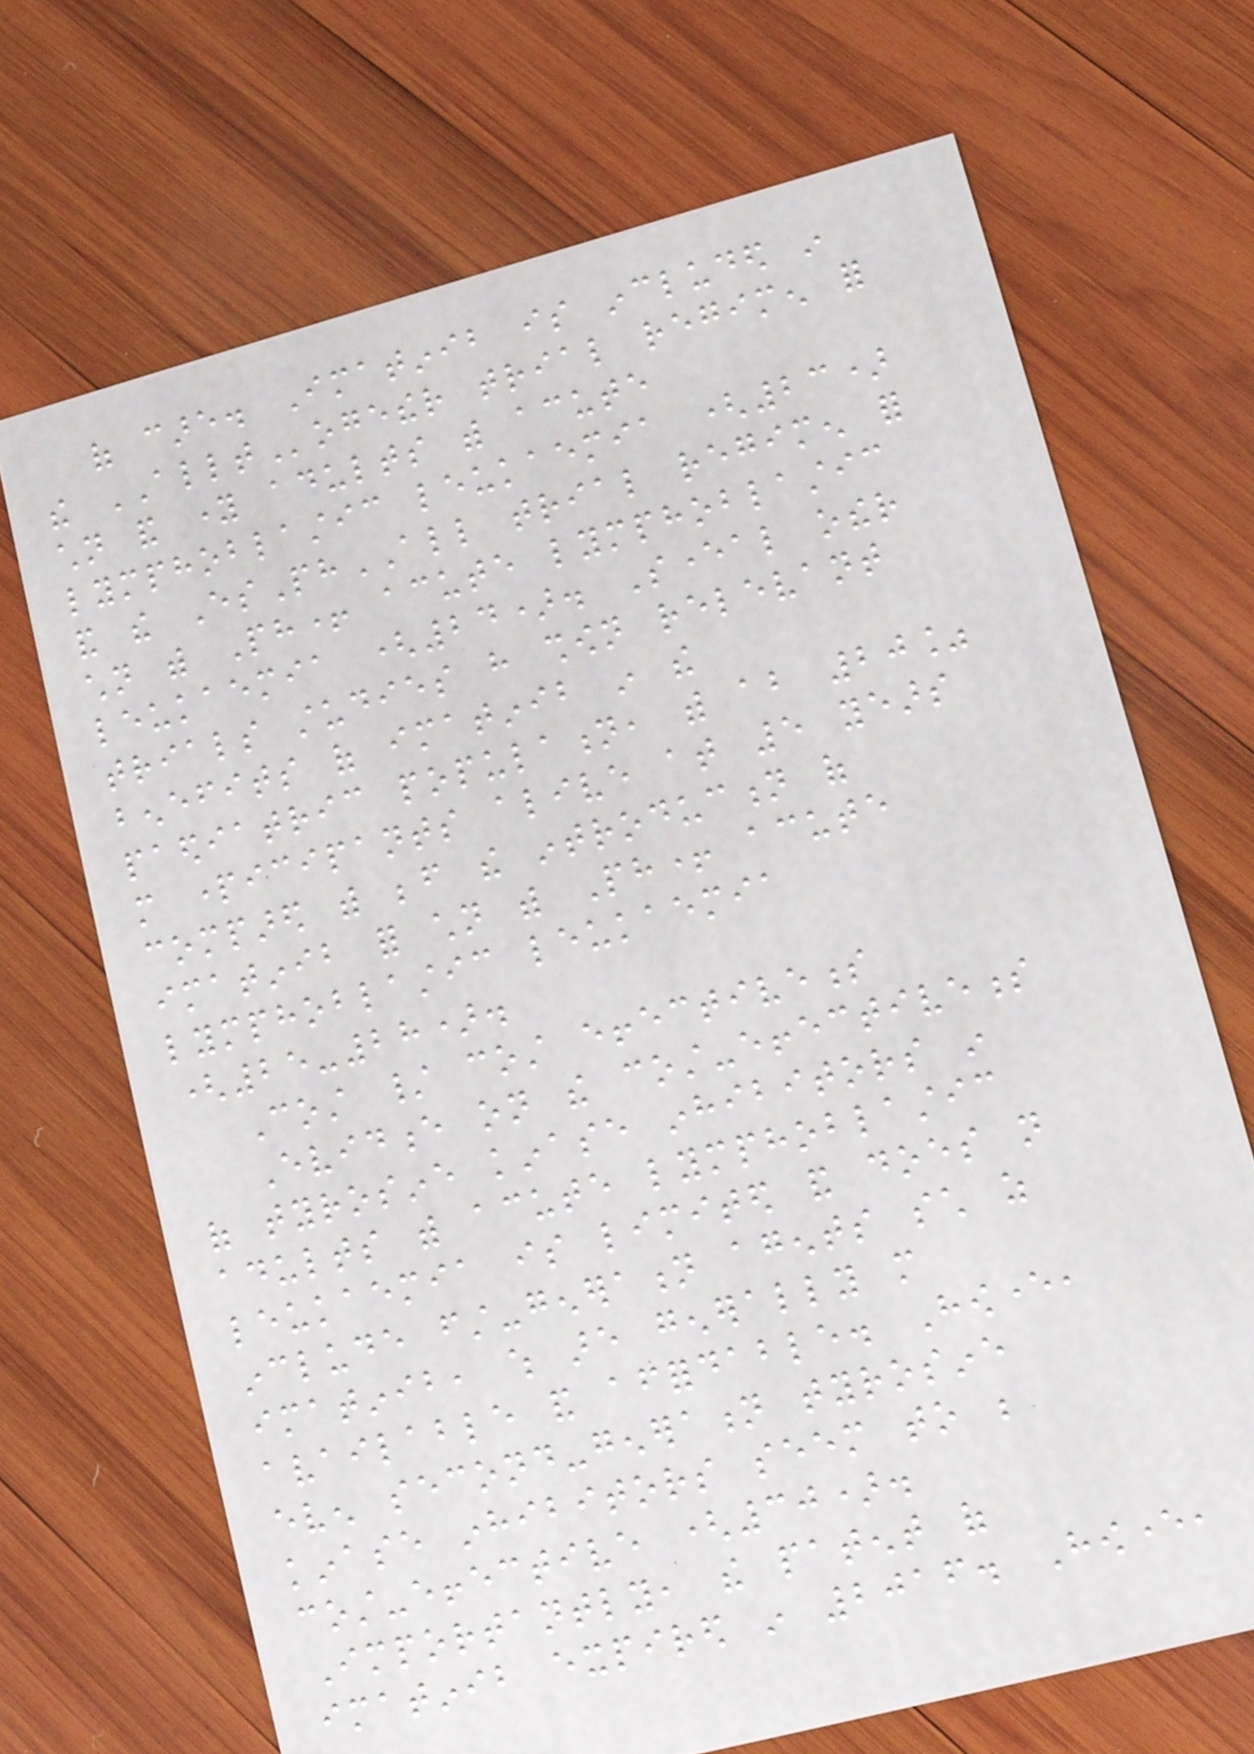of care. Imatinib is included in
the ALLTogether trial regimen for
children and young adults with acute
lymphoblastic leukaemia (23)
and the EsPhALL trial regimen for
children with Ph+ acute lymphoblastic
leukaemia (24). Several other
trials studies have shown relevant
benefits of imatinib in the
paediatric population, with about 20%
more participants alive at 5 years
compared with before the introduction of
imatinib for children with Ph+ acute
lymphoblastic leukaemia
(25-28).
Cost / cost effectiveness
Evidence on the cost-effectiveness
of tyrosine kinase inhibitors in
adults with acute lymphoblastic
leukaemia is limited and does not
include first-generation agents such as
imatinib, which are generally more
available and affordable. However,
even second-generation tyrosine
kinase inhibitors seem to be
cost-effective (30).
Importantly, the patent of
imatinib expired in 2016. However,
